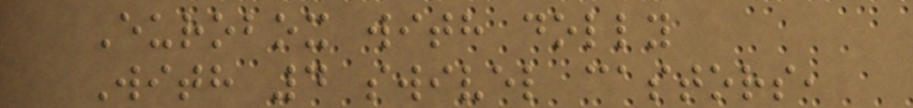Eurobox with dolly
With 4 swivel castors,
